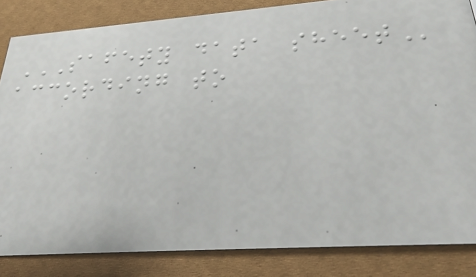SAFETY DATA SHEET
according to
